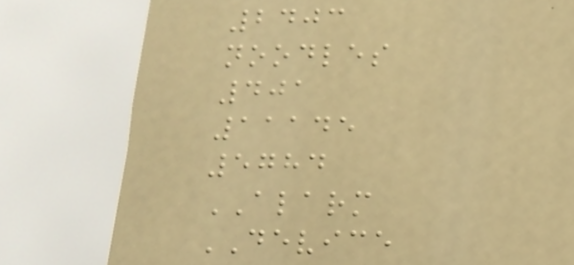2403
noodles
401
11145
5784
ALARM
DEVICE
